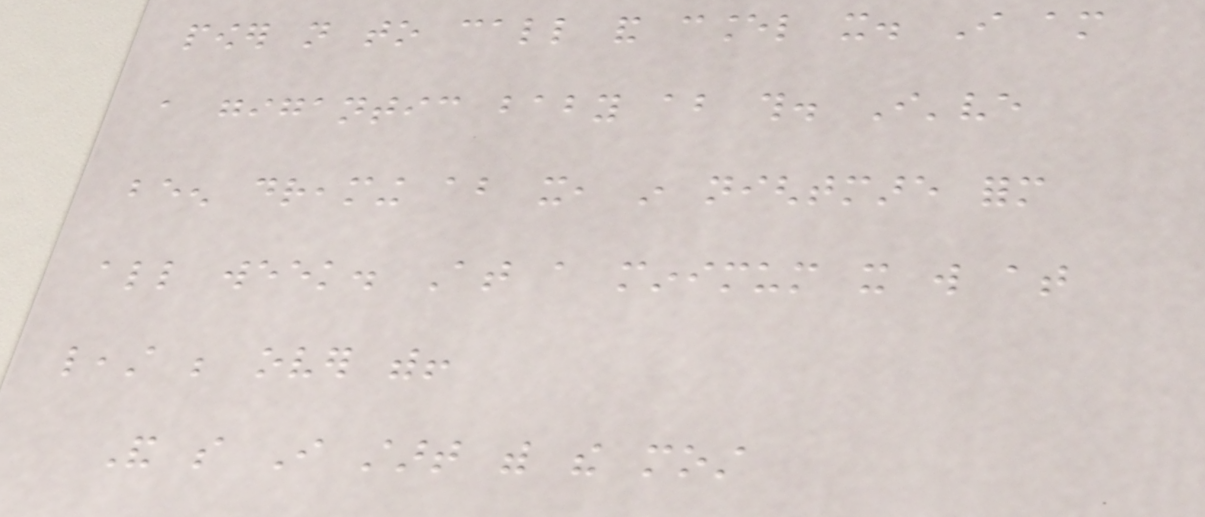power not to call and cancel it. I am
a gigantic baby about this. I've
been dreaming about it, in nightmare form
all week. At a minimum it will at
least be over with!
And so I start with the most
